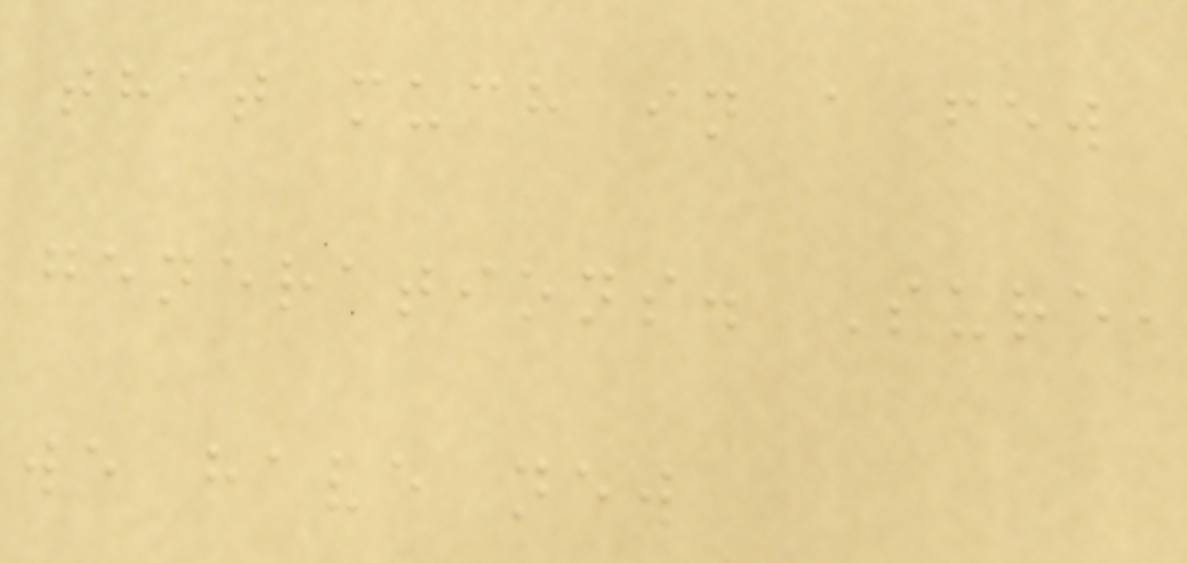that much in a few
generations. Sure,
we have new
